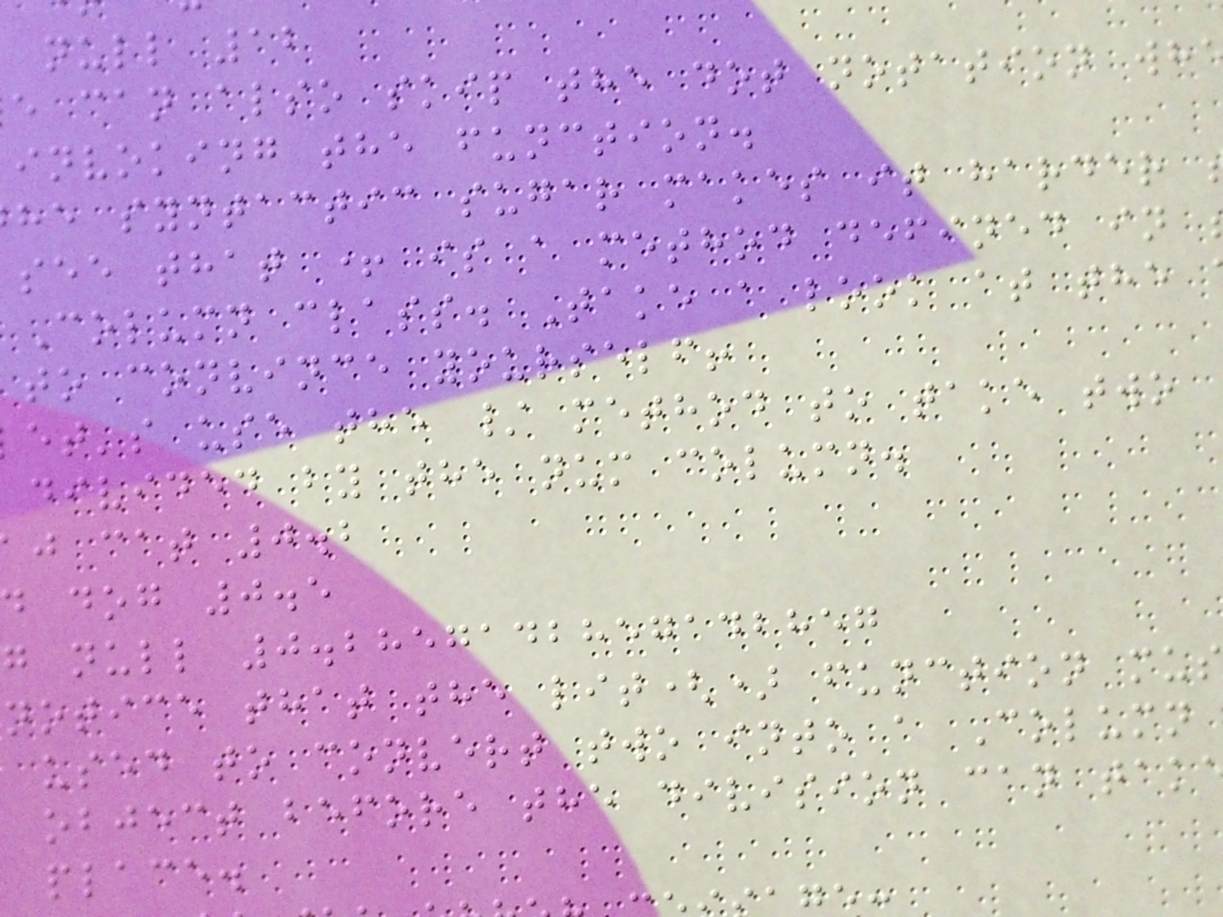null 12
e can also skip the dot notation wh
invoking the function.
he syntactic sugar makes it harder
see that + is a method defined in
Column class. Take a look at the
to convince yourself!
et's use the / method to take two
divided by the num column.
j cat 0.2
d dog 0.5
g null 0.2857142857142857
notice that the lit() function mus
used to convert two into a Column
object before the division can tak
place.
